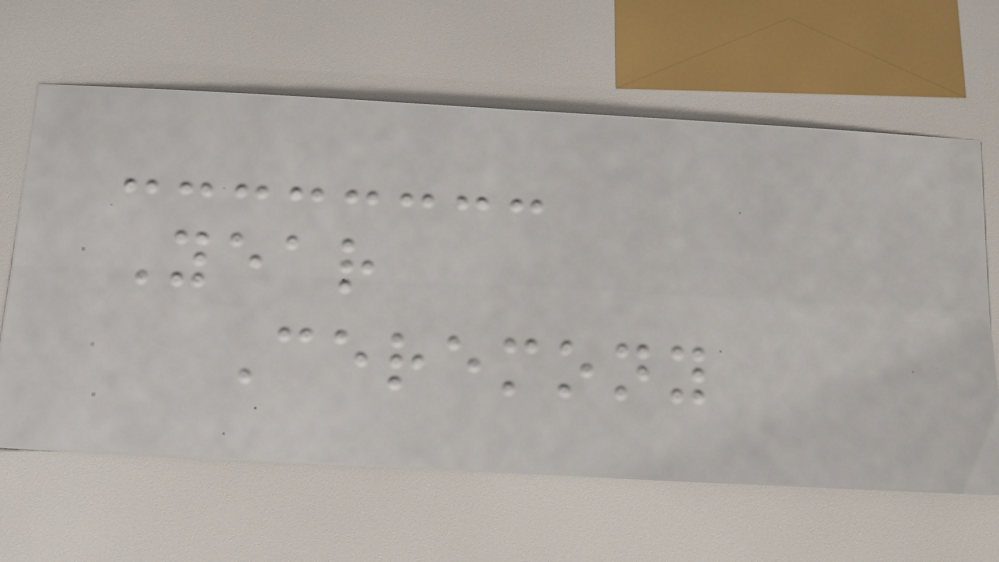Year
Ceremony
